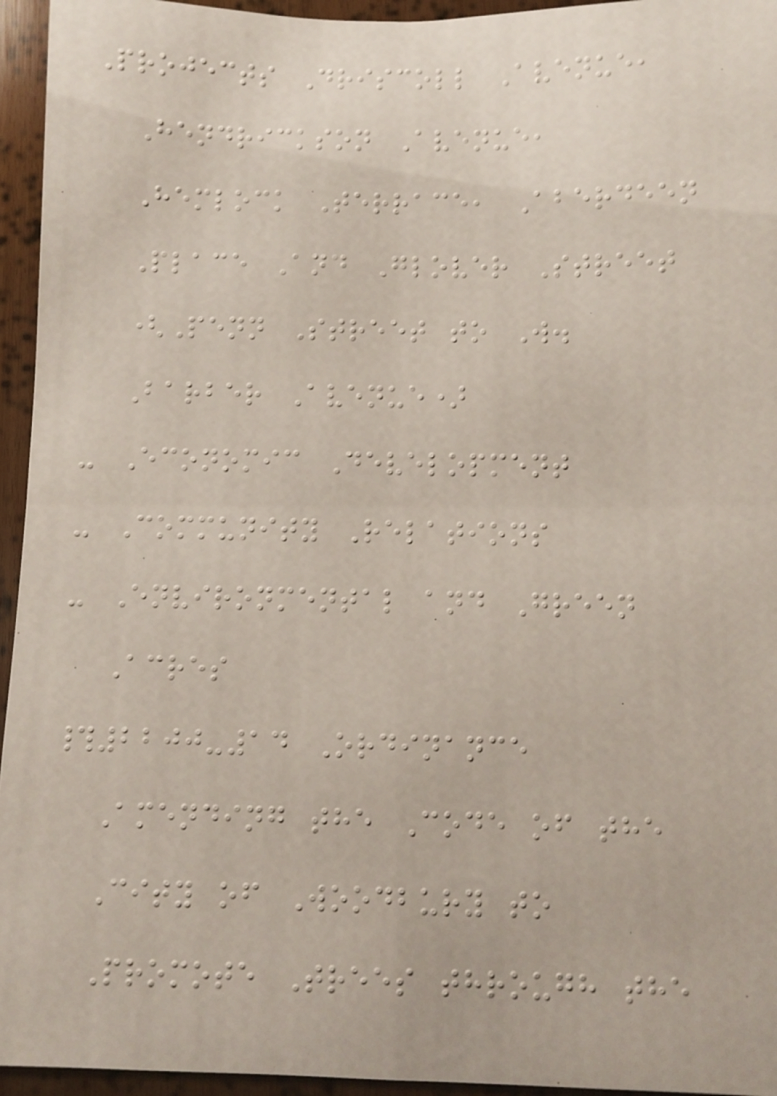Projects Driscoll Avenue,
Hendrickson Avenue,
Hemlock Terrace, Aberdeen
Place And Glover Street
(Penn Street to W.
Barber Avenue)
- Economic Development
- Community Relations
- Environmental and Green
Acres
#2200-14 Ordinance
Amending the Code of the
City of Woodbury to
Promote Trees through the
